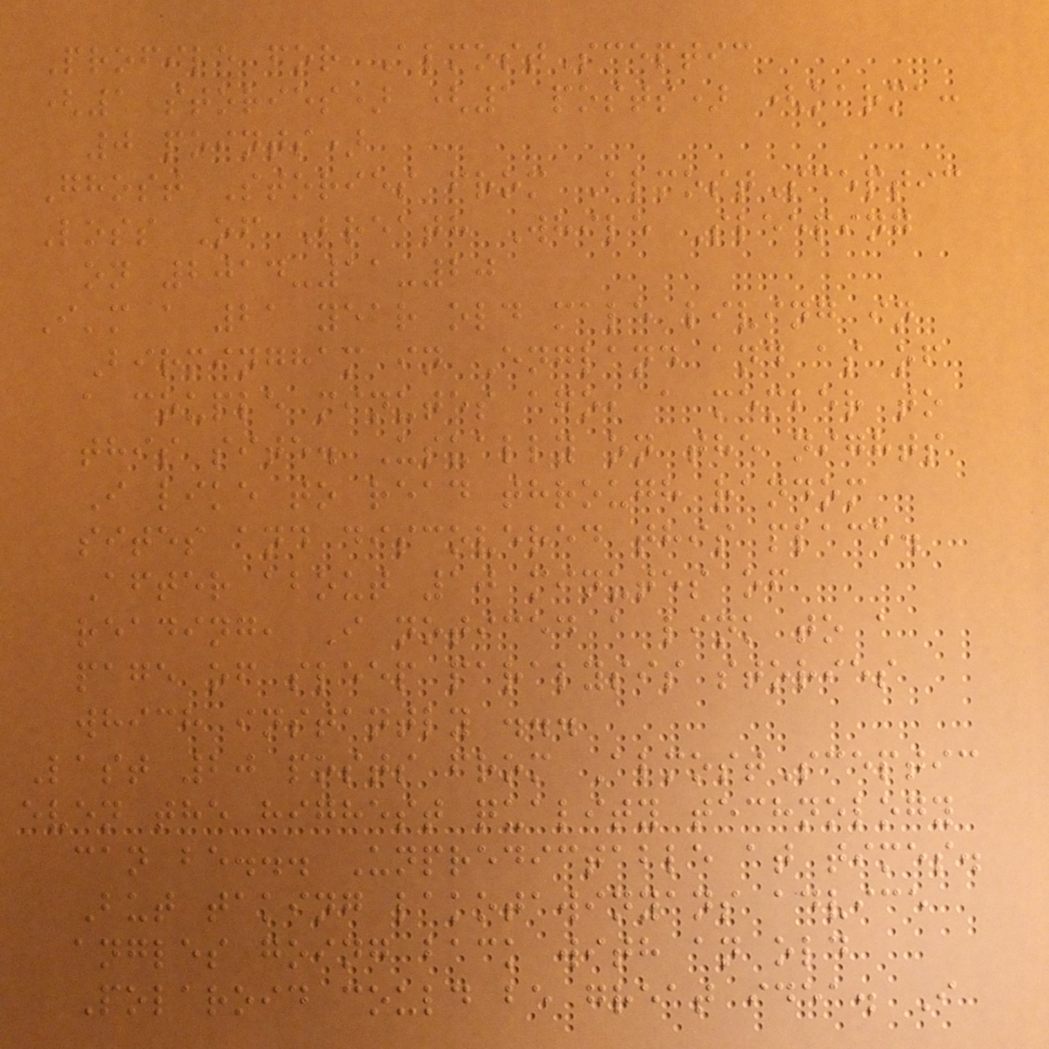Profile for AlmostSceptic
(1 stories) (1 posts) (karma:
0 points)
Ghost Stories from AlmostSceptic
Loss Of Breath While Sleeping
on 2014-11-20
I'm a 21 year old male living in
Birmingham in England and as of
a couple minutes ago, a member to
this site. Usually on the nights
I like to read through random
sites and discovered this place.
After about 10 minutes of
reading, I noticed a link to a
page of sleep paralysis stories
which instantly ...
Last 20 posts from AlmostSceptic
even the highest quality technology
can be... Unpredictable at times.
But taking lakotawinyans advice
angles going back with an old
Polaroid could be great idea. I
